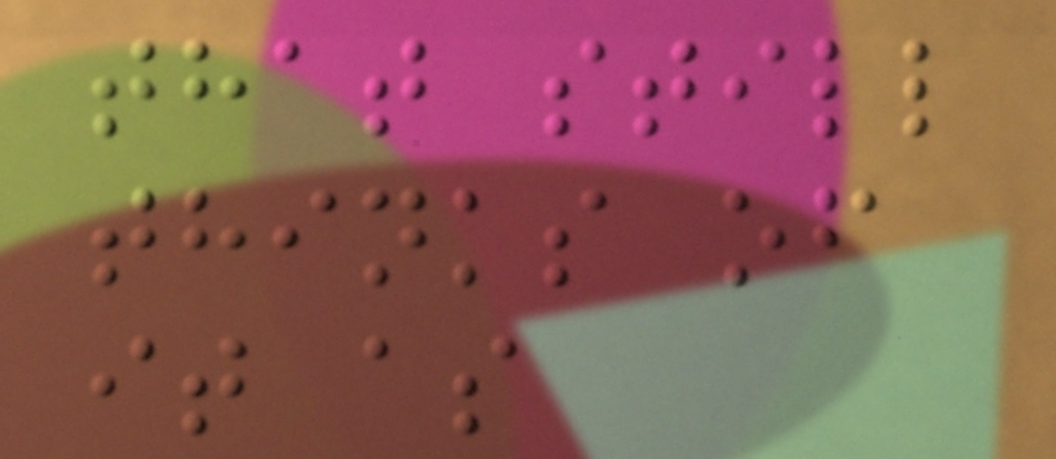that still
thinks of
it as
